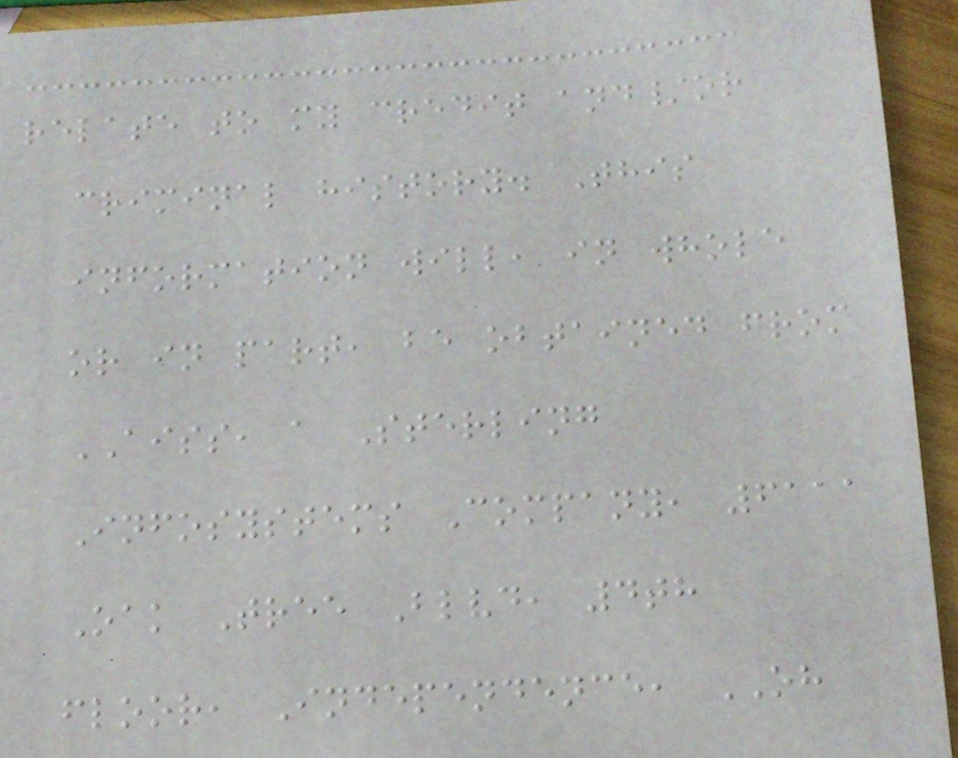relate to my credit and/or
criminal history. This
information will, in whole
or in part, be obtained from
AISS, a Sterling
Infosystems Company, 6111
Oak Tree Blvd, 4th
floor, Independence, OH
